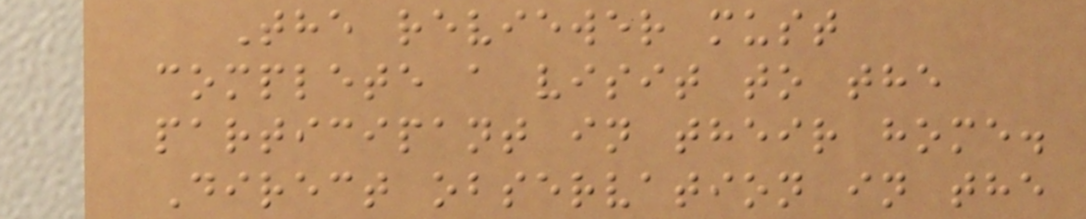The reviewer must
complete a visit to the
participant in their home.
Direct observation in the
